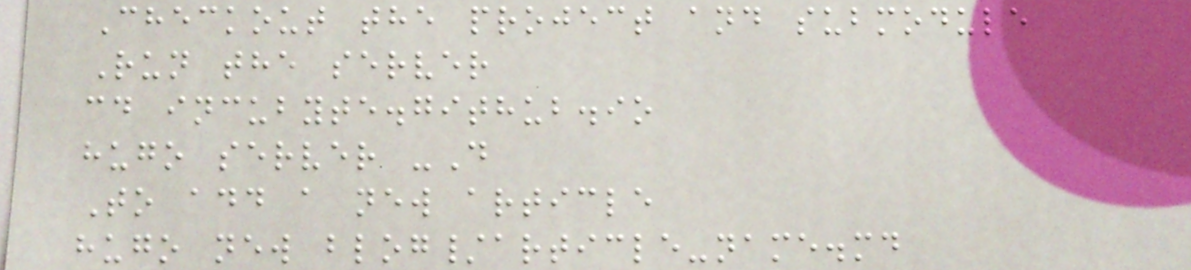Checkout the project and submodule
Run the server
cd incubyte.github.io
hugo server -D
To add a new article
hugo new blog/article-name.md
